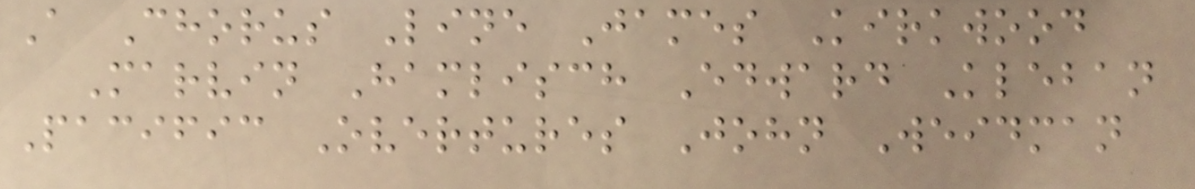A Chorus Line James Kirkwood
Marvin Hamlisch Edward Kleban
Pacific Overtures John Weidman
